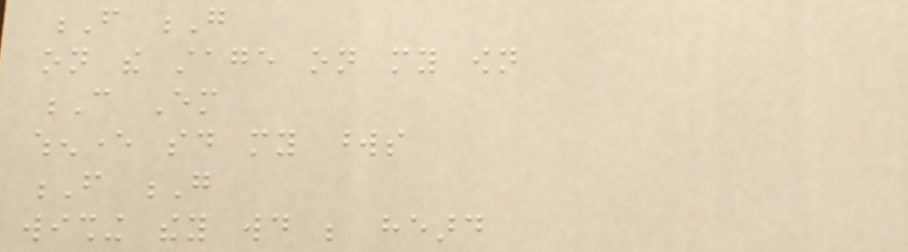F G
on the stage on my own
C Em
whenever said my words
F G
wishing they would be heard
